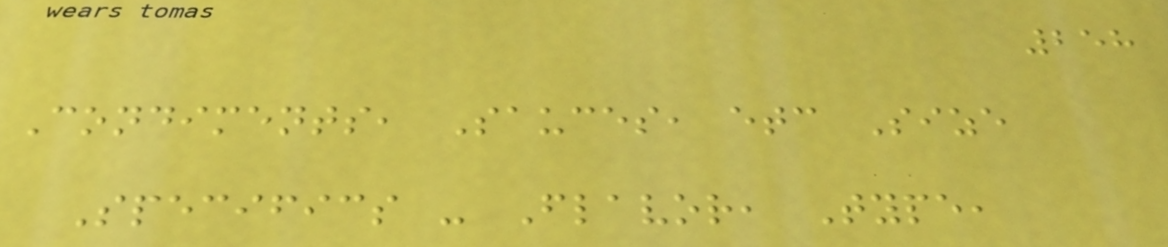258
Condiments, Sauces, etc Size
Specifics - Flavor, Type,
